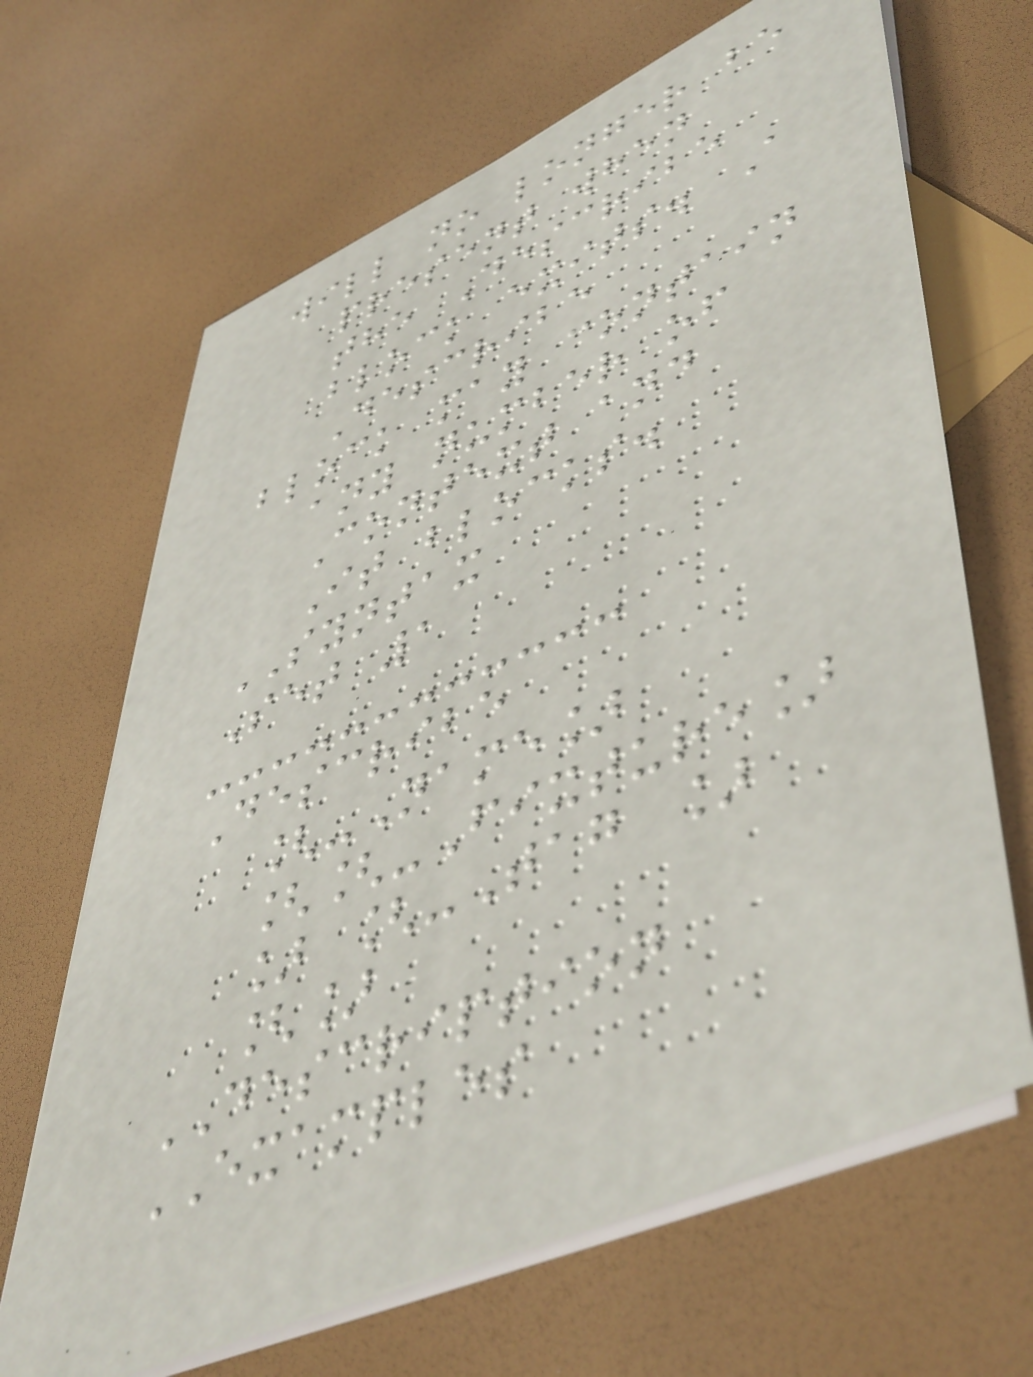will no longer be
present when
the Describe
block exits. A
Describe
block may contain
any number of
Context and
It blocks.
SYNTAX
Set 1
Describe
[-Name]
[[-Fixture]
] [-Tag ]
[]
DESCRIPTION
EXAMPLES
